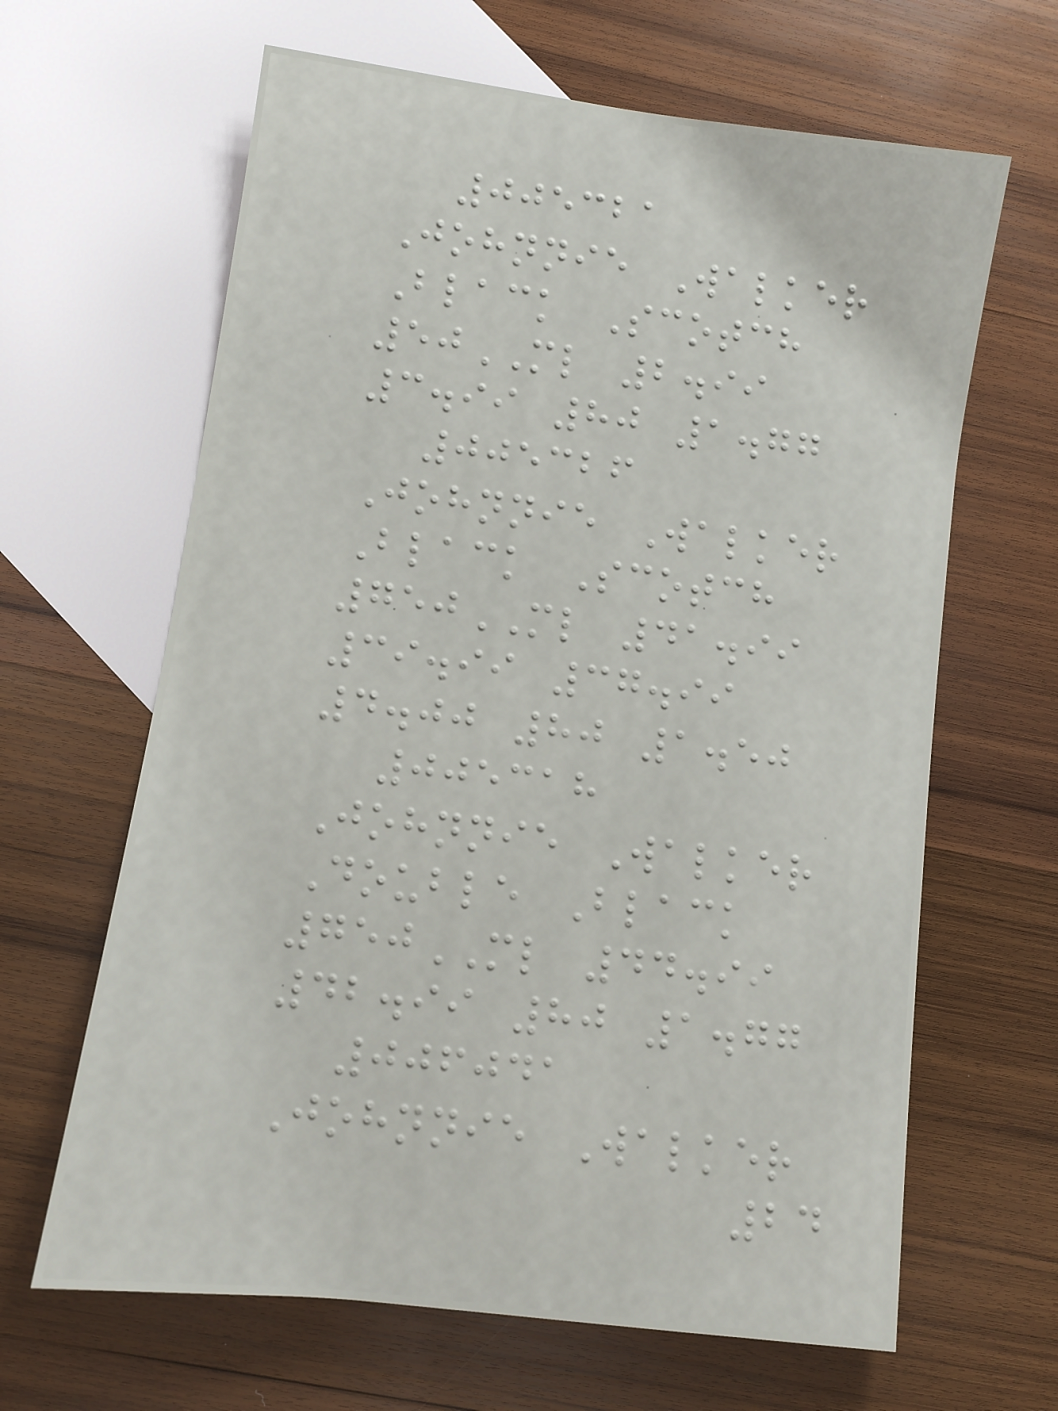005321
Johnnie Walker
Black Scotch
50ML 2.99
3.99 80 1.77
005326
Johnnie Walker
Black Scotch
750ML 41.99
39.99 37.99
4.00 80 1.50
005318
Johnnie Walker
Double Black
750ML 44.99
42.99 80 1.77
006041
Johnnie Walker
24
